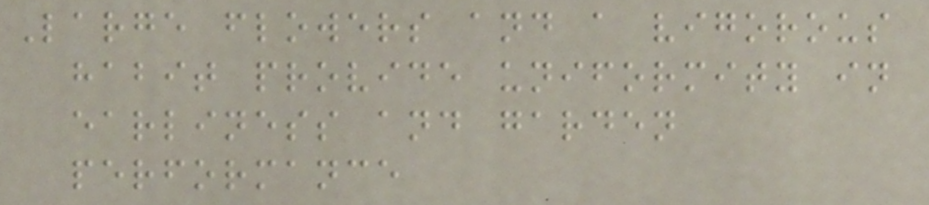Large flowers and a vigorous
habit provide uniformity in
earliness and garden
performance
